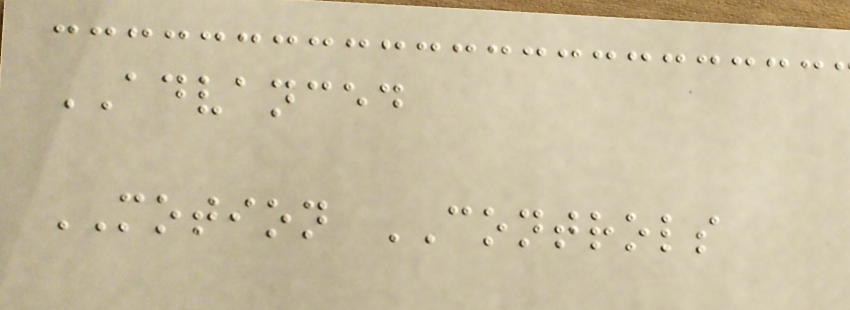ADVANCED
MOTION CONTROLS
